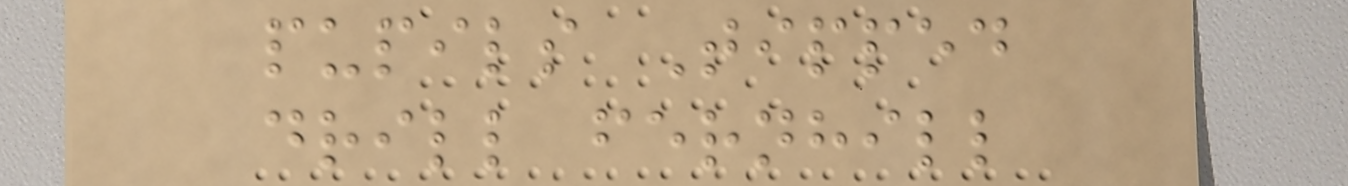pupils Tipped
drill fernhill
